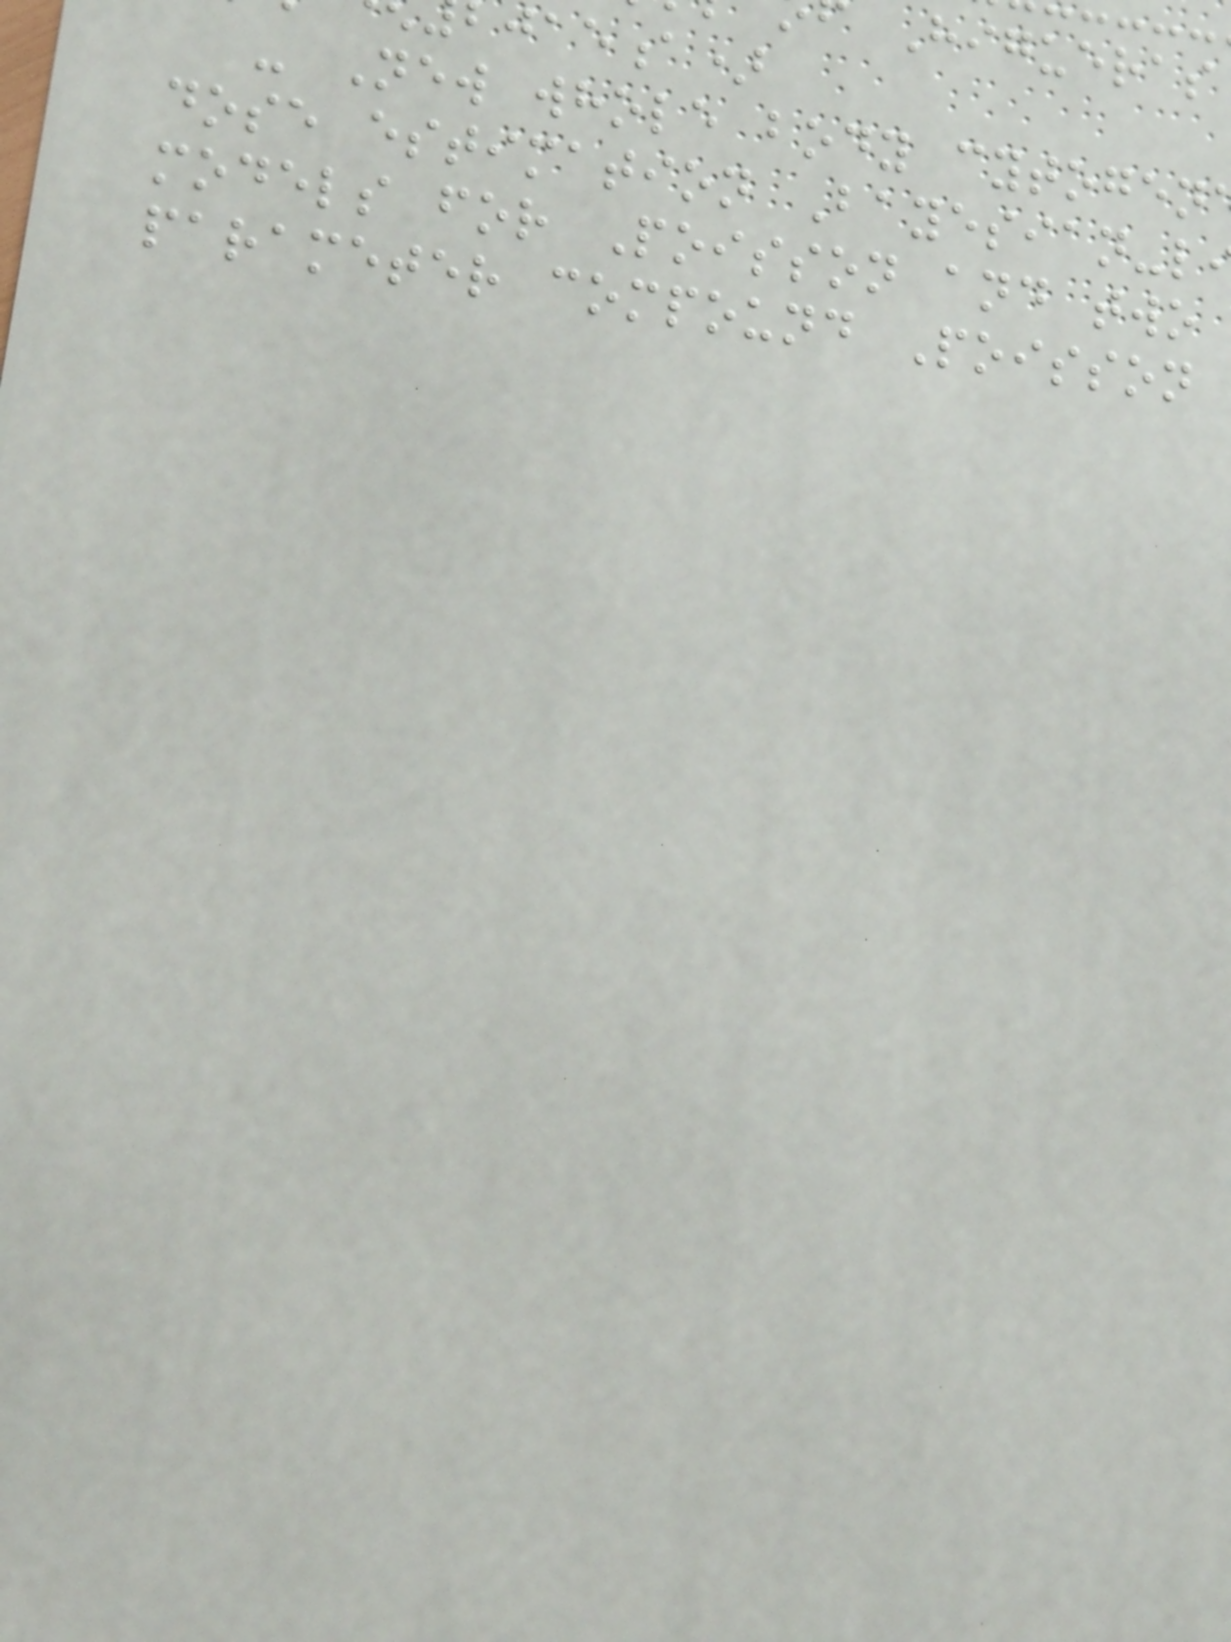Higueras
- New whole body cytogen
dose estimation Bayesian-l
models for Poisson and two
parameter compound Poisson
